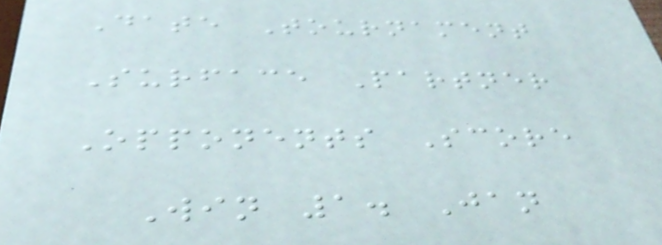Date Tournament
Surface Partner
Opponents Score
Win 1. Jan
